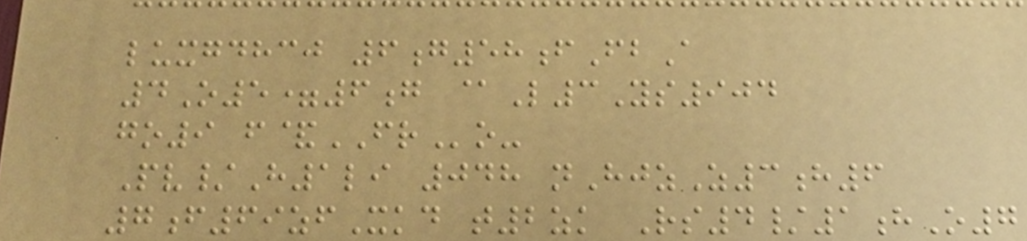luxgdhcj 6g58fFbA
4O5=6g @L3Ys904
go9 f&FRo-
Pv/H1li 048 nHjzZ3h6
7f69zfXkd t2zk Rs4/1hO7
